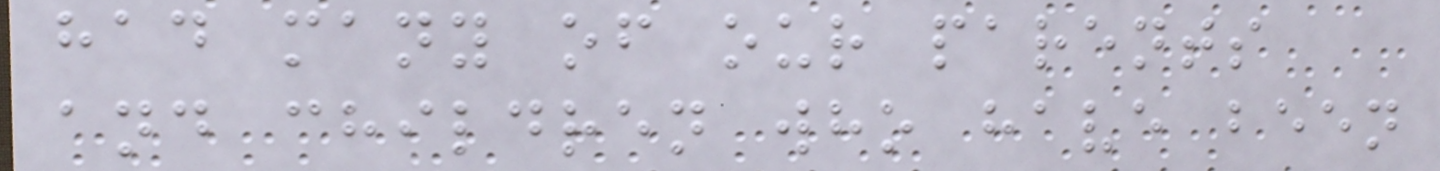had many of our parents
and children who have been
